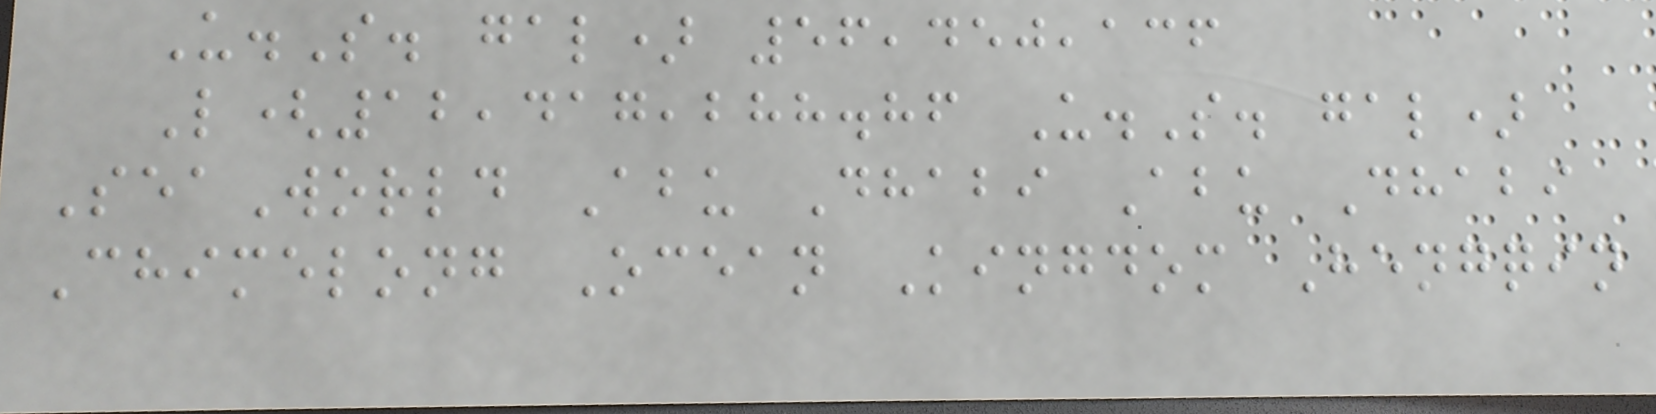U.S. gal) 56,450,136
L(12,417,288.86 U.S. gal)
SeaWorld Abu Dhabi Abu Dhabi
Chimelong Ocean Kingdom Hengqin
